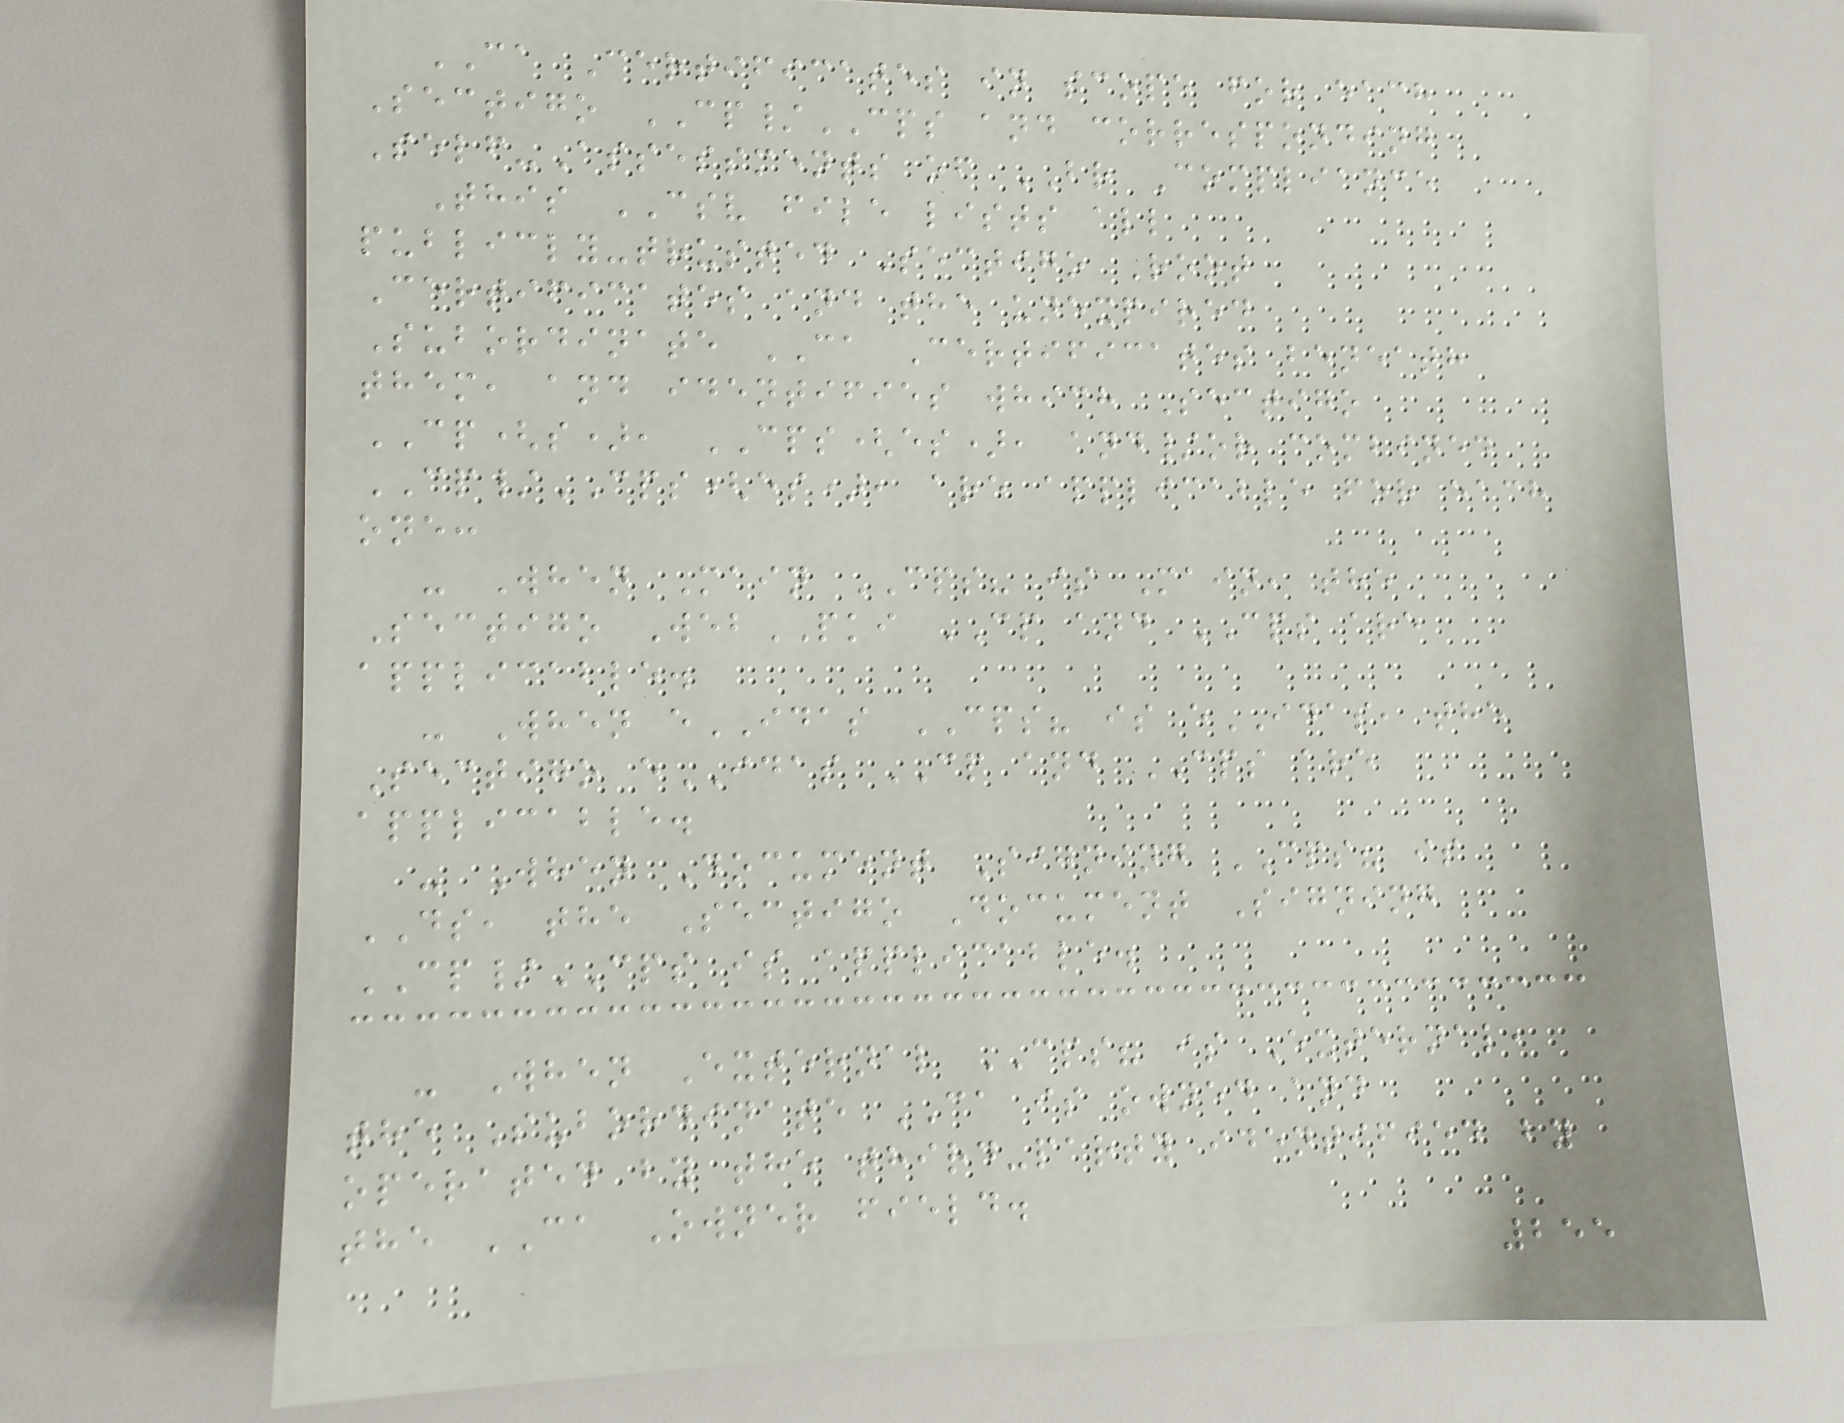CA Certificates in scope for each
Sectigo CP/CPS and corresponding
Self-Assessments of BR Compliance
This CSV file lists all
publicly-trusted Sectigo Root
Certificates and the unexpired
Subordinate CA Certificates beneath
them, and identifies which Sectigo
CP(s), CPS(es), and/or combined
CP/CPS(es), are applicable for each
one:
- When Main CPS? is Main, the
Sectigo WebPKI CP and CPS are
applicable.
- When eIDAS CPS? is eIDAS, the
Sectigo eIDAS CP and CPS are
applicable.
- When Document Signing CPS? is
DS, the Sectigo Document Signing
CP/CPS is applicable.
- When External CPS? is External,
the Subordinate CA is owned and
operated by the third-party identified by
the CA Owner field.
255
